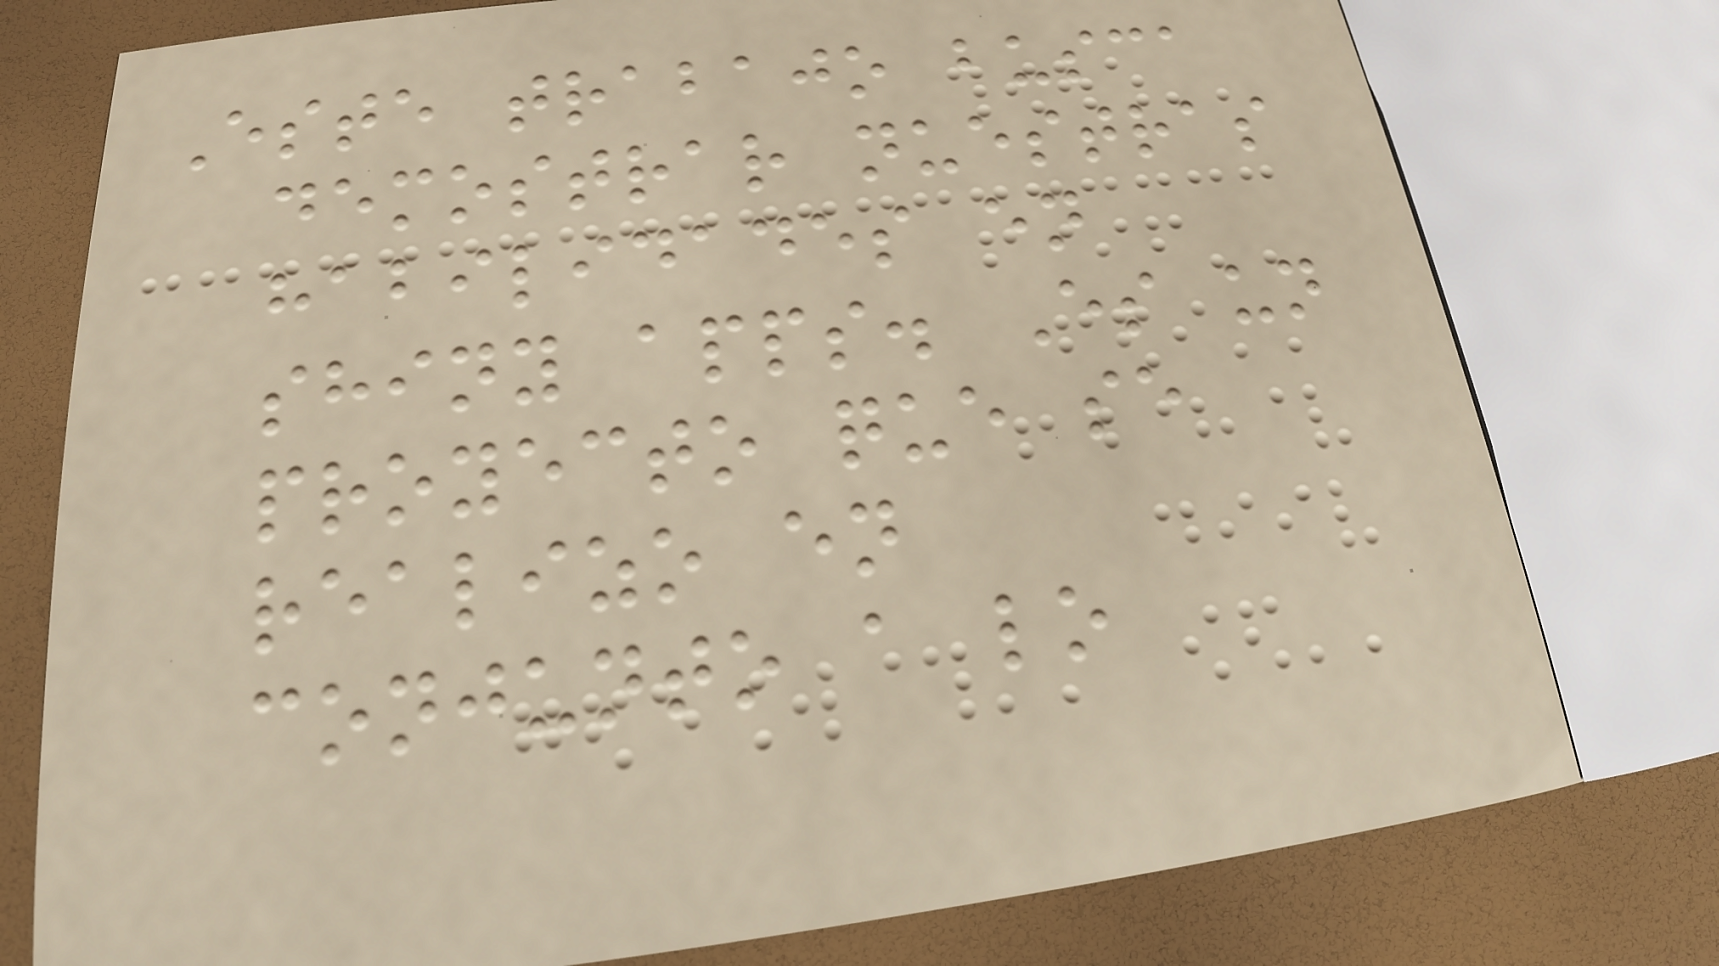Este trabajo busca
demostrar nuestras
habilidades en
shiny apps. Es un
proyecto que se
realizo en
conjunto a lo
